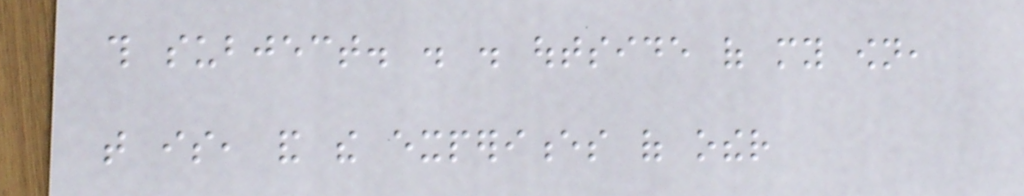this subject. . . outside of my own,
that is, and the experiences of other
